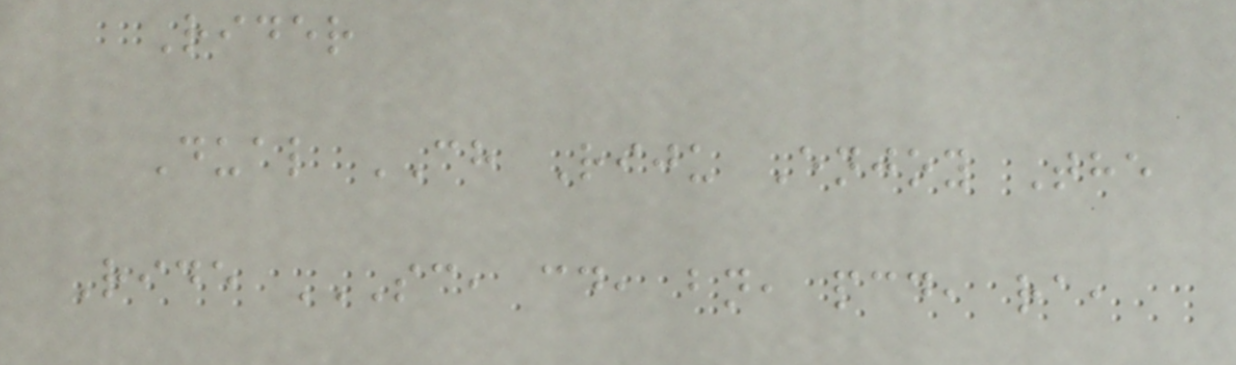Rider
Dual CH Riju Enjoy The
Ride SC, CD, BN, PCD, RA,
